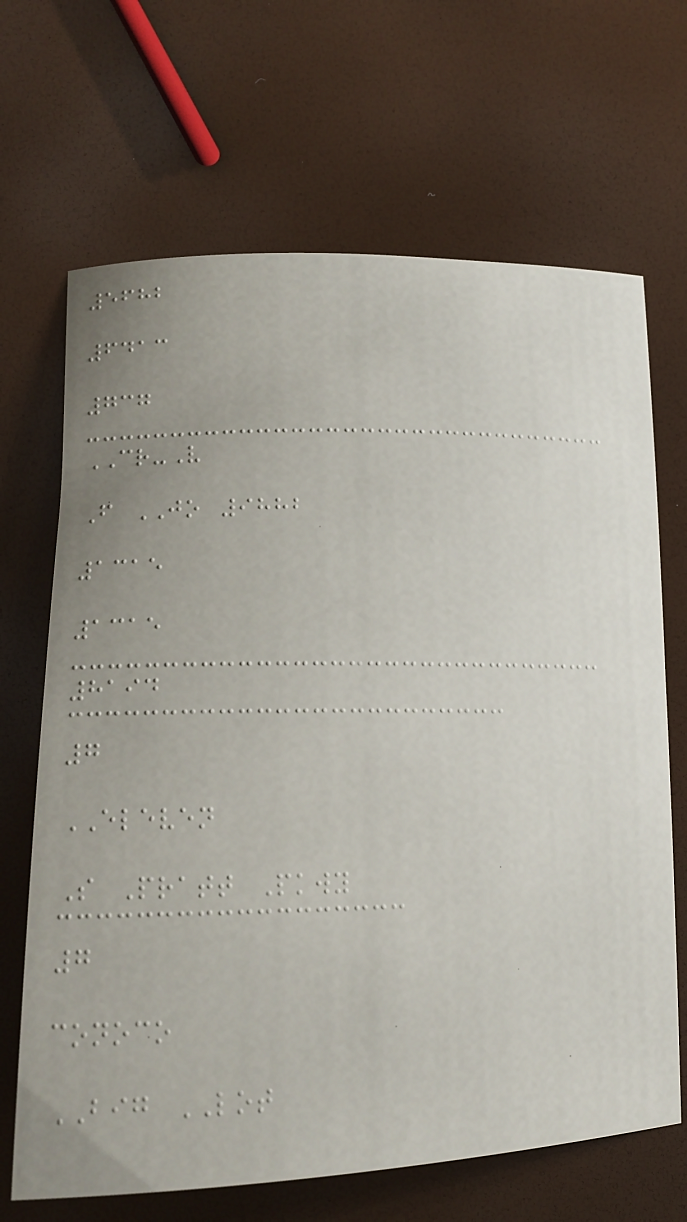5682
6413
737
CR-V
F JO 9882
1315
1315
8194
7
ELEVEN
S Pratt Pkwy
7
conoco
BIG LOT
